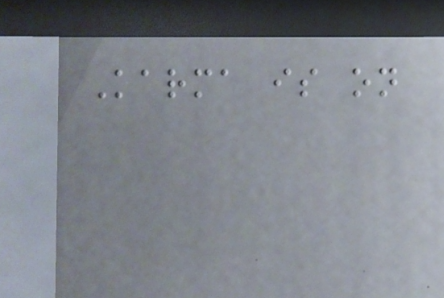Karma is on
